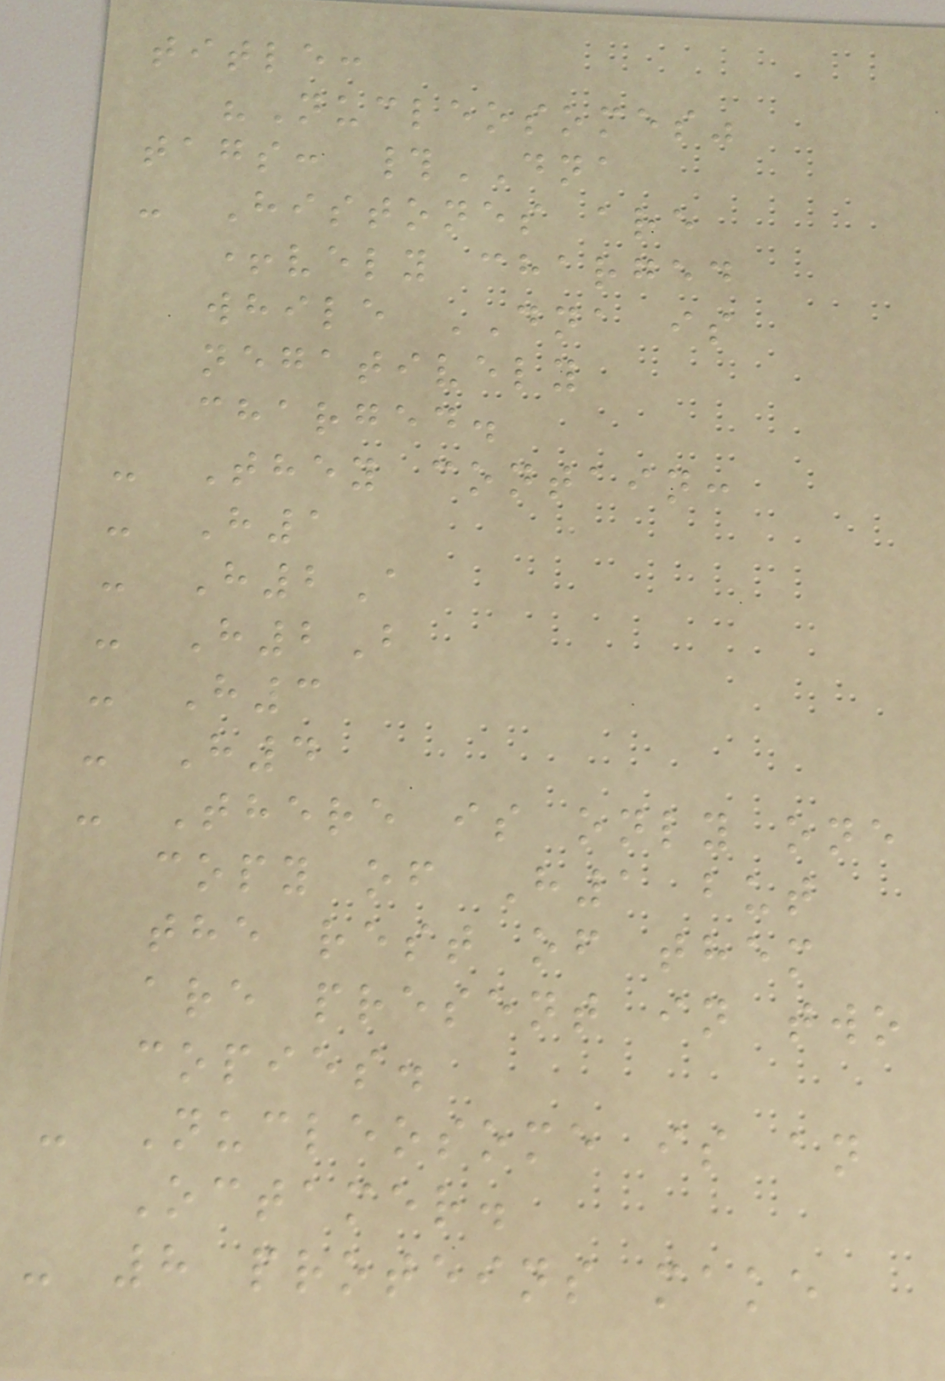title:
"Nucleosomes"
tags: #DNA
- Histones are
+vely charged
while DNA is
negatively
charged.
- They contain:
- H1
- H2A
- H2B
- H3
- H4
- There is only one
copy of H1 but
the rest of them
are present in two
copies.
- Nucleosome is an
Octamer.
- 8 proteins make
